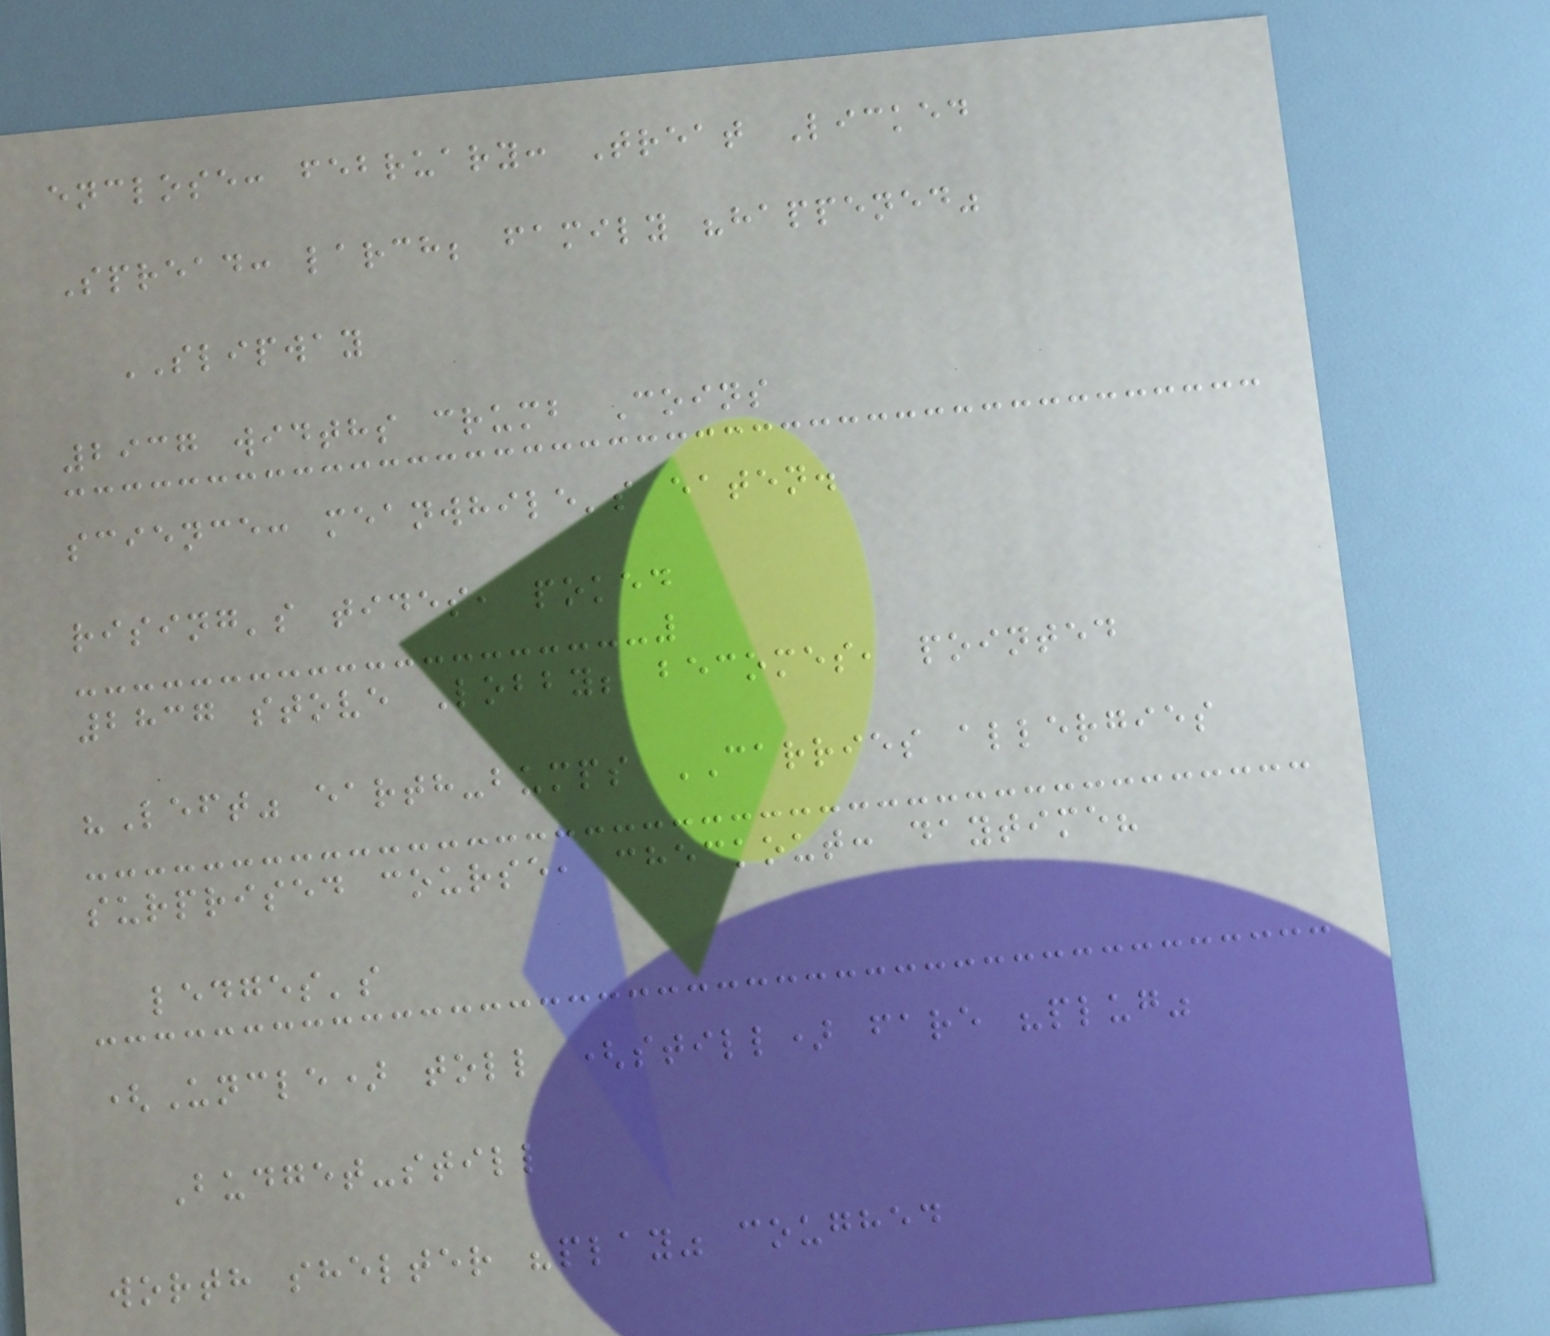enclose: february: Treat Licked
Spread: larch; family "happened"
SLIPWAY
2937 widths crumb Coins
science: meanwhile's eaten.
rising's tides, poked
2837 stove Lobby; becomes, pointed
"Left" earth-bumps CARRIES allergies
surprised course, checkout: daytime?
ledges's
(Uncle) toll (still) fare "plug"
Budget-still
worth shelter "play" coughed
